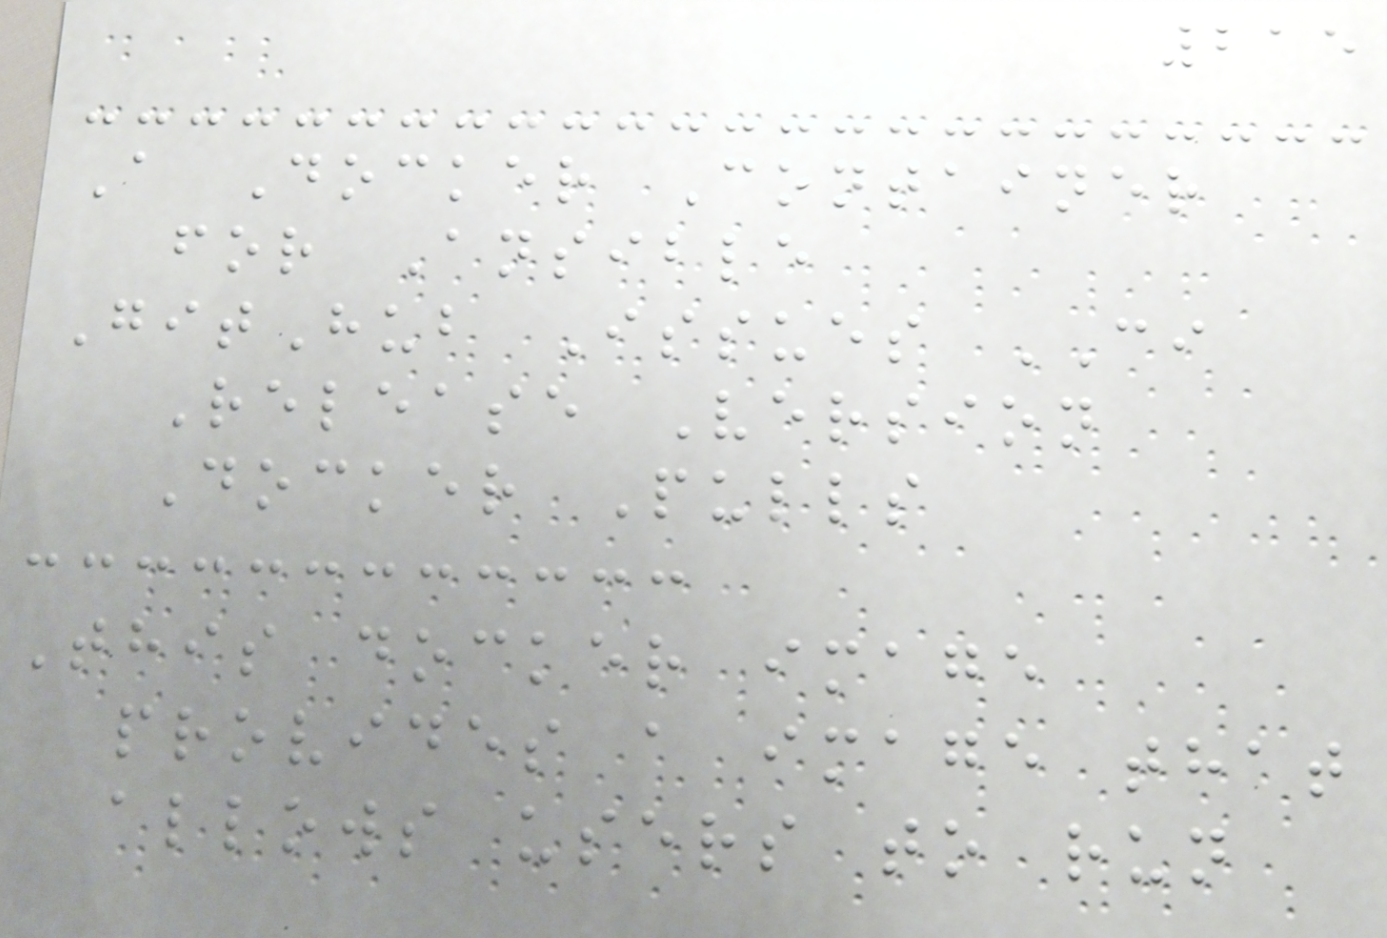215
A Docker Container
for Ansible
GitHub Issues CI
Release Version
Docker Pulls
This docker image
provides a image that
allows users to run
